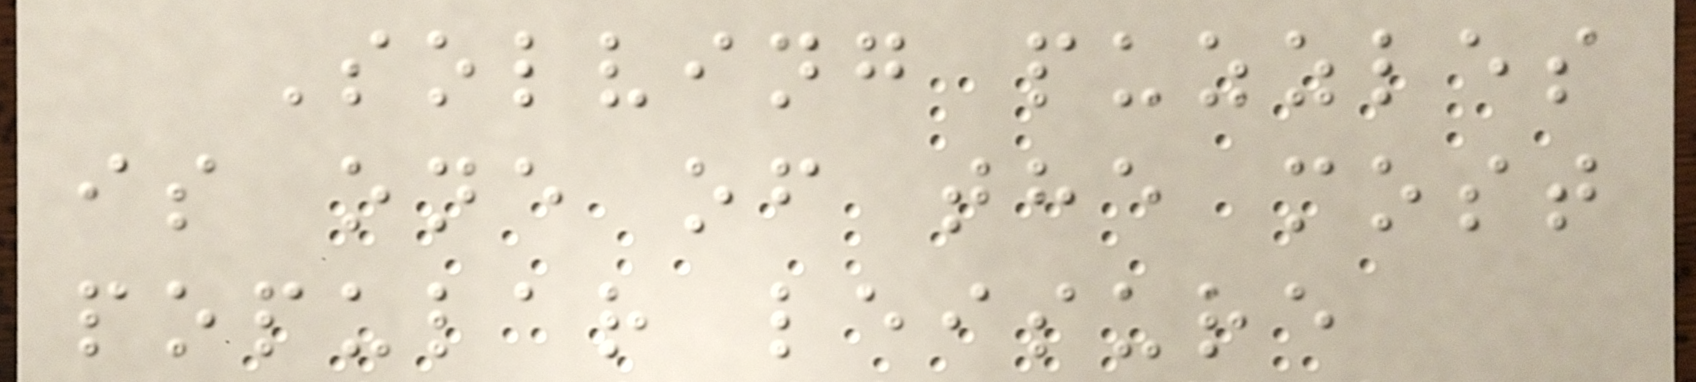Solving puzzles
is one of the most
popular leisure
